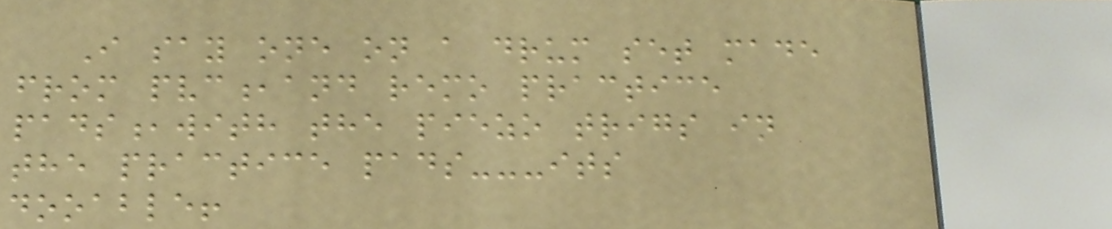I say one on a drum set made
from pvc,and remo practice
pads,with the piezo trigs in
the practice pads---its
dooable!
